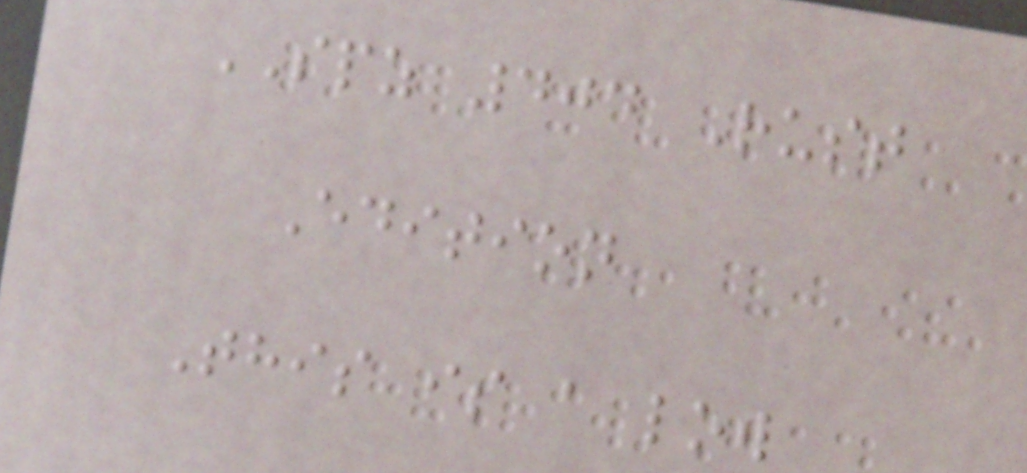SPZ 404 Rust
Edition
This is a low
